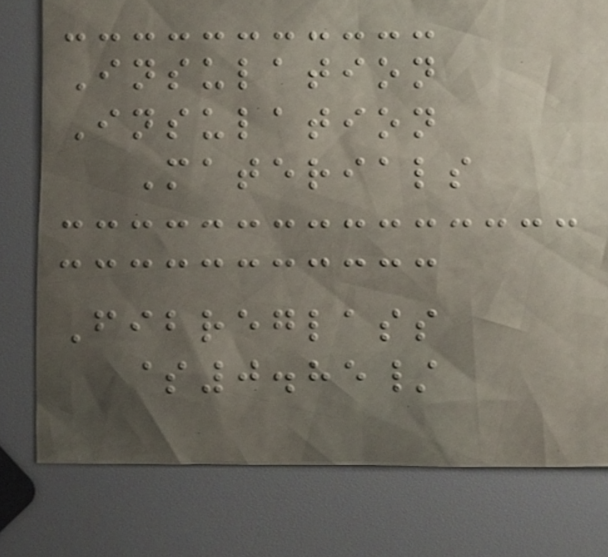Insulation
Insulation
Materials
Fibreglass
$0.85/
